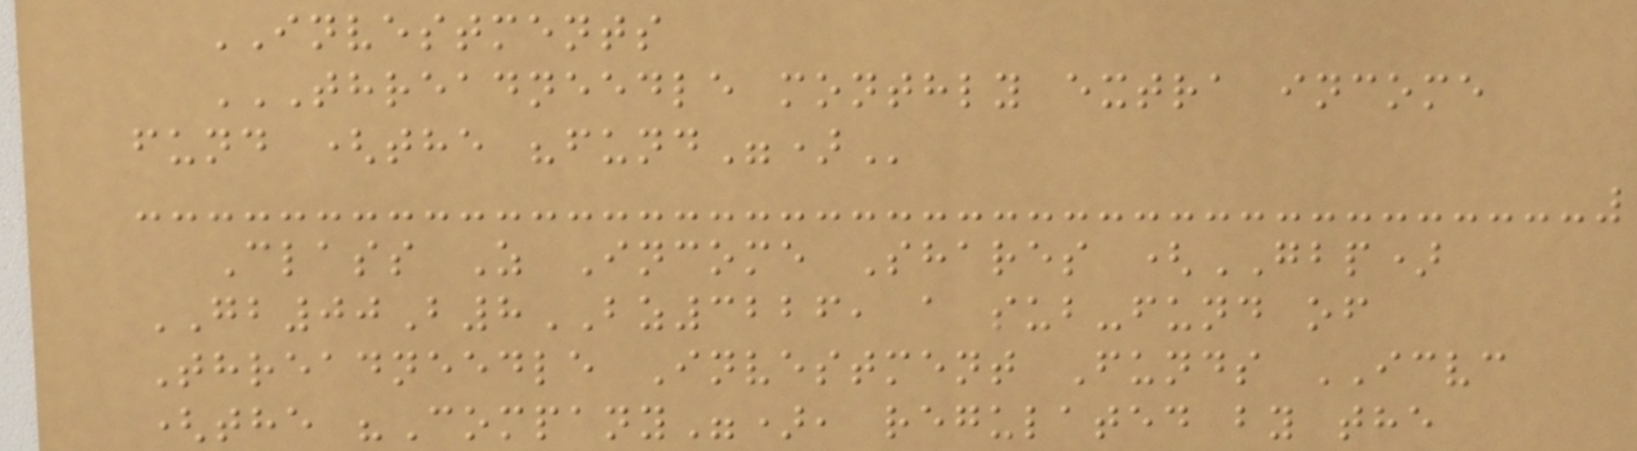INVESTMENTS
THREADNEEDLE MONTHLY EXTRA INCOME
FUND (THE "FUND")
Class Z Income Shares (GBP)
GB00B8BZ3226, a sub-fund of
Threadneedle Investment Funds ICVC
(the "Company"), regulated by the
